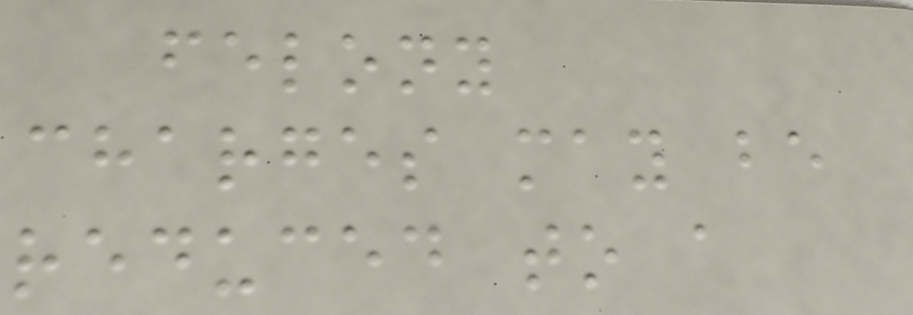felony
charges may be
reduced to a
